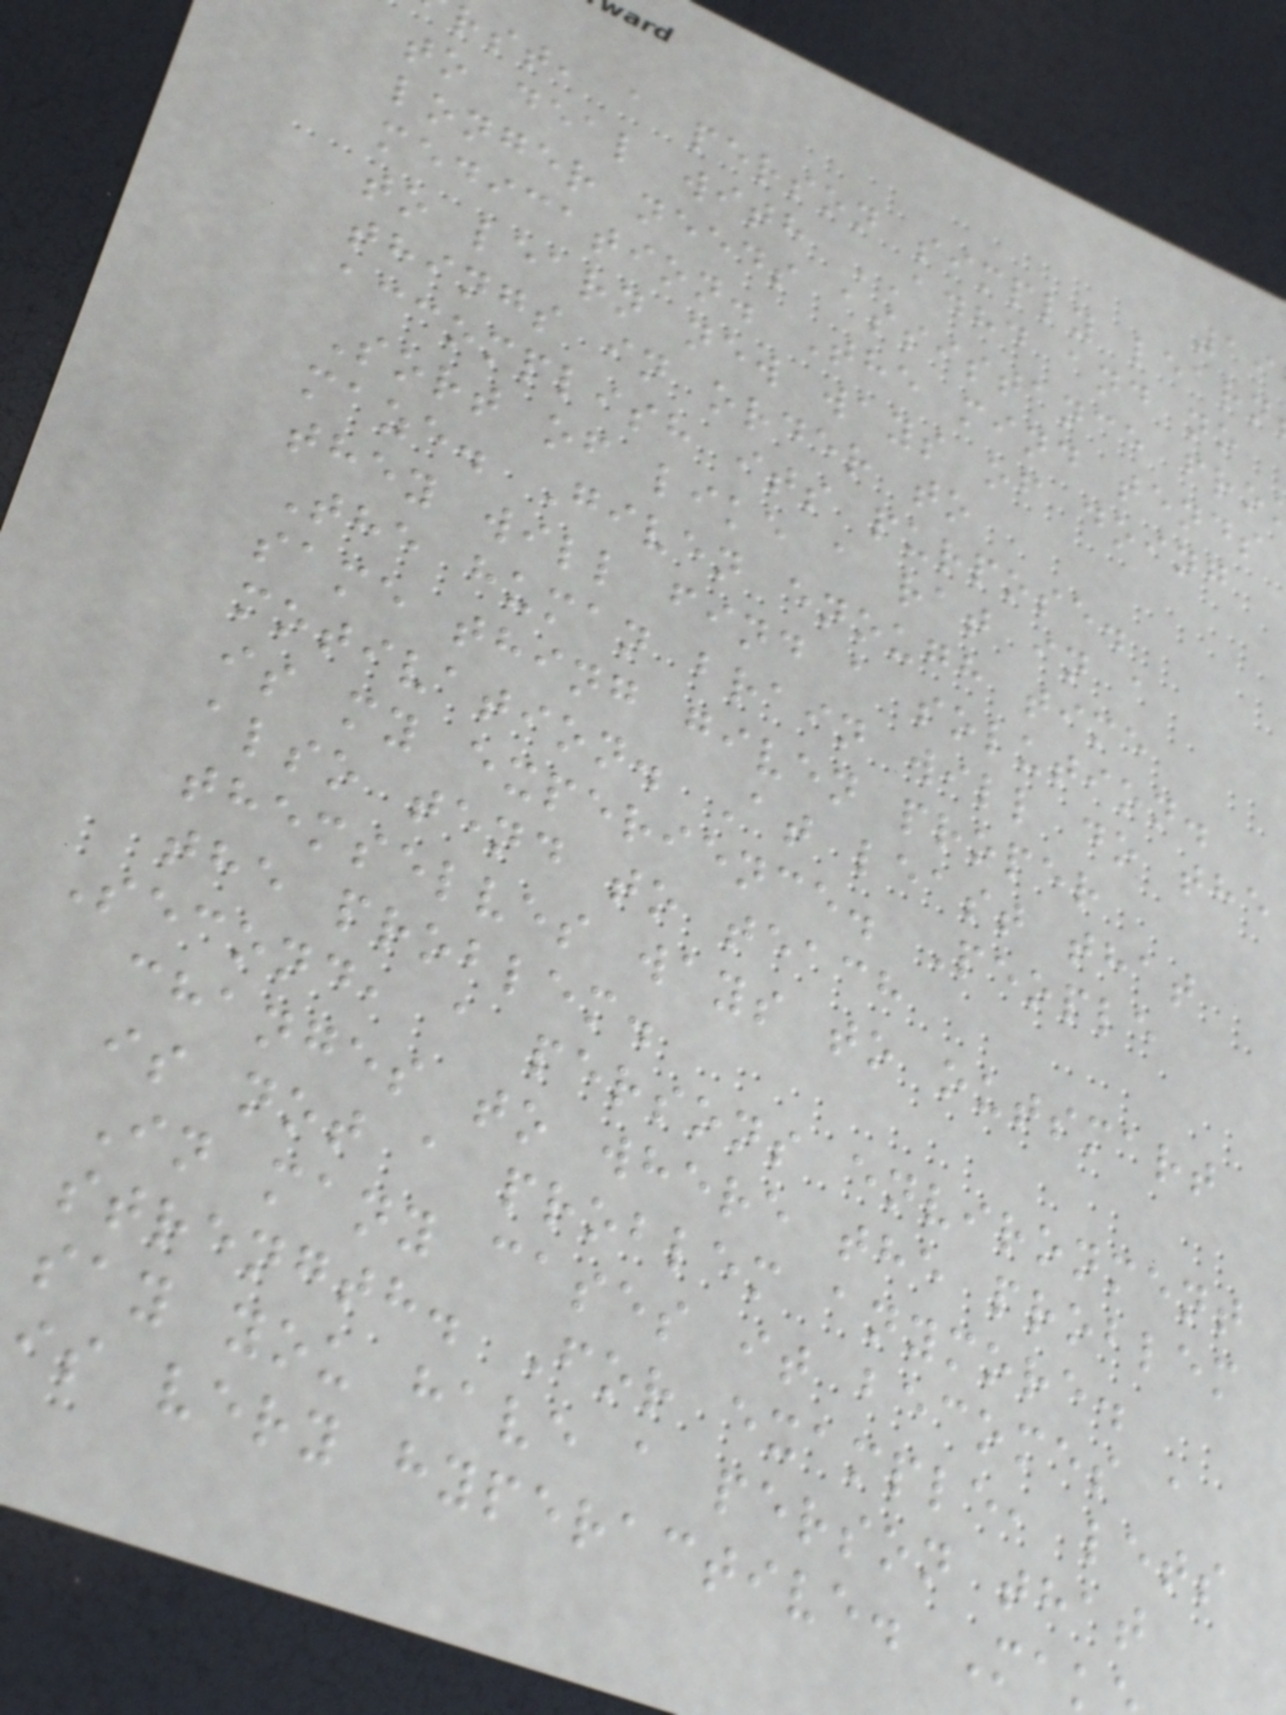rst, a person simply learn
to deal with ADHD and no
longer needs assistance fro
medication. The mind tends
to learn new ways of doing
things in order to
accomplish its purpose.
Sort of like a rat in a
maze. Given enough time
they will find a solution.
The human brain will do the
same thing given proper
motivation. At least that
is my experience. People
also tend to teach
themselves ways to outsmart
the problem.
Second, a persons environment
changes to where the problem
is not a problem anymore.
In many cases it becomes a
strength. For example, lets
say you have a person that
is very hyperactive. Mak
